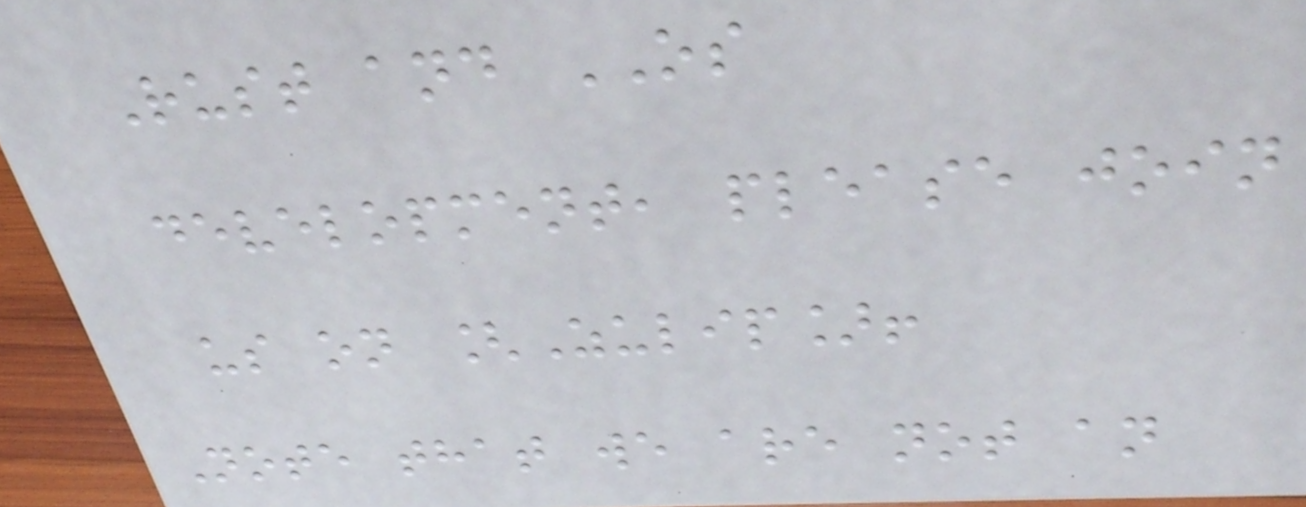Rust and OS
development, please join
us on [Zulip]!
Note that we are not an
